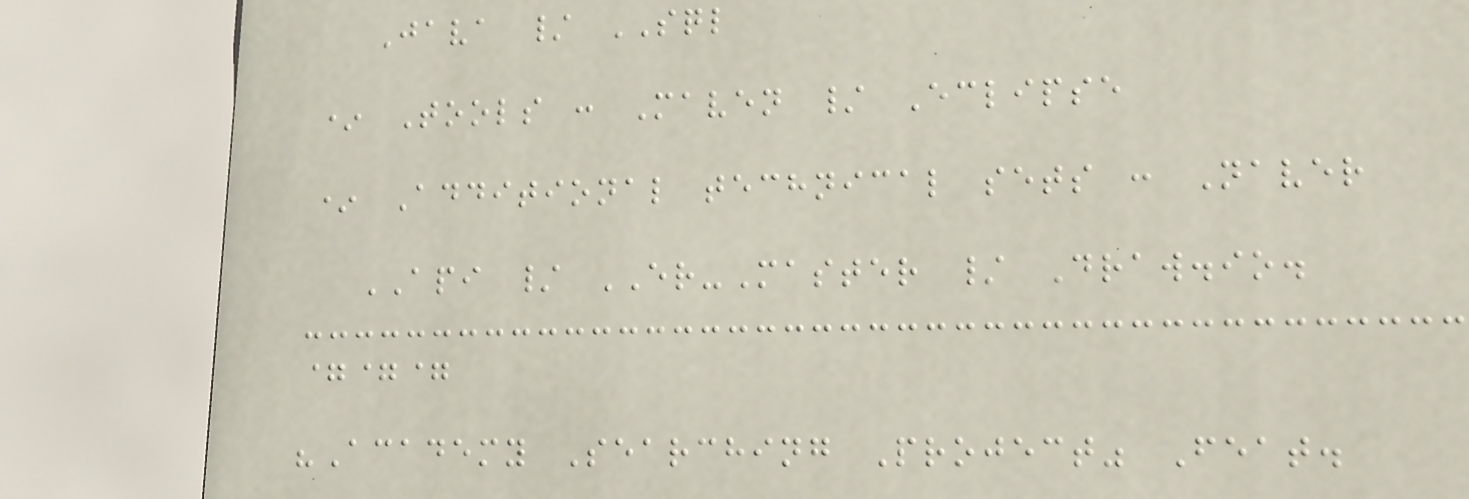Java / SQL
* Tools : Maven / Eclipse
* Additional technical sets : Naver
API / ER-Master / Draw.io.
===
"Academy Searching Project" Feat.
